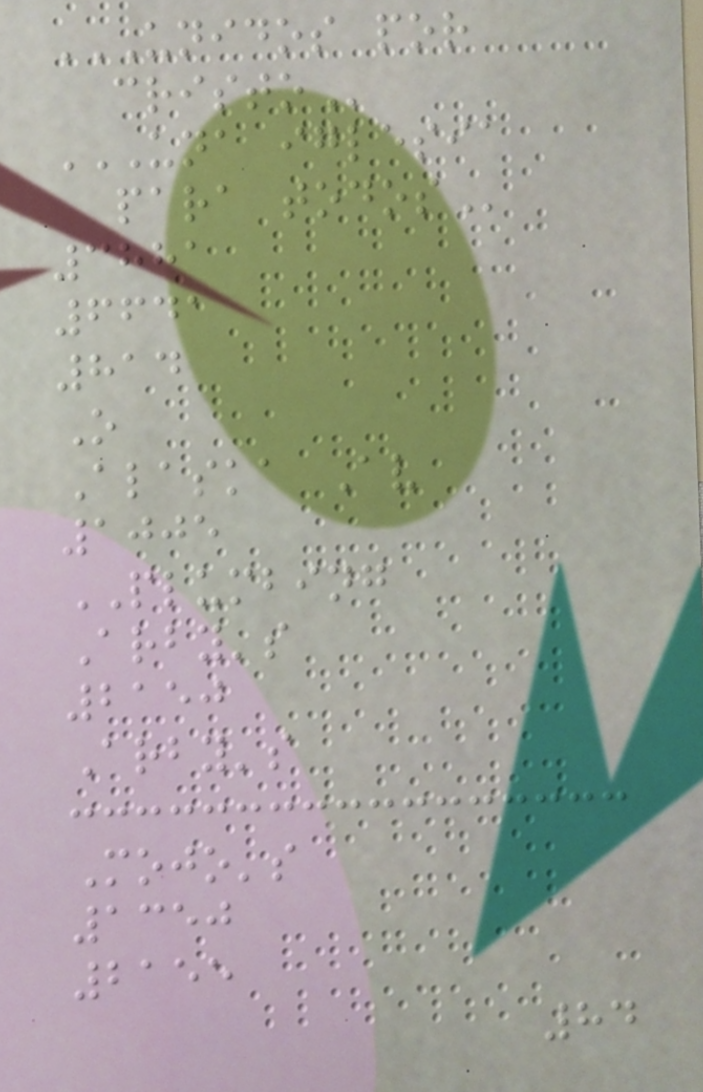UNIDOS POR
CRISTO
UNA IGLESIA
PARA TODOS
3881
6641
814
O
Alaska Av
1005
PLUMBING
Arby's
2150
Arby's
Mojo's
1350
2155
84
